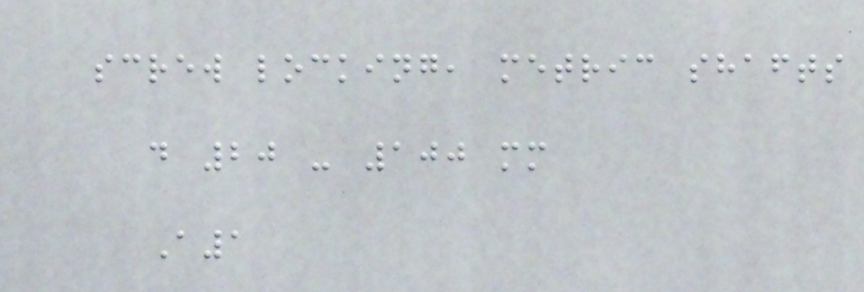screw locking, metric shafts
d 20 - 100 mm
A1
